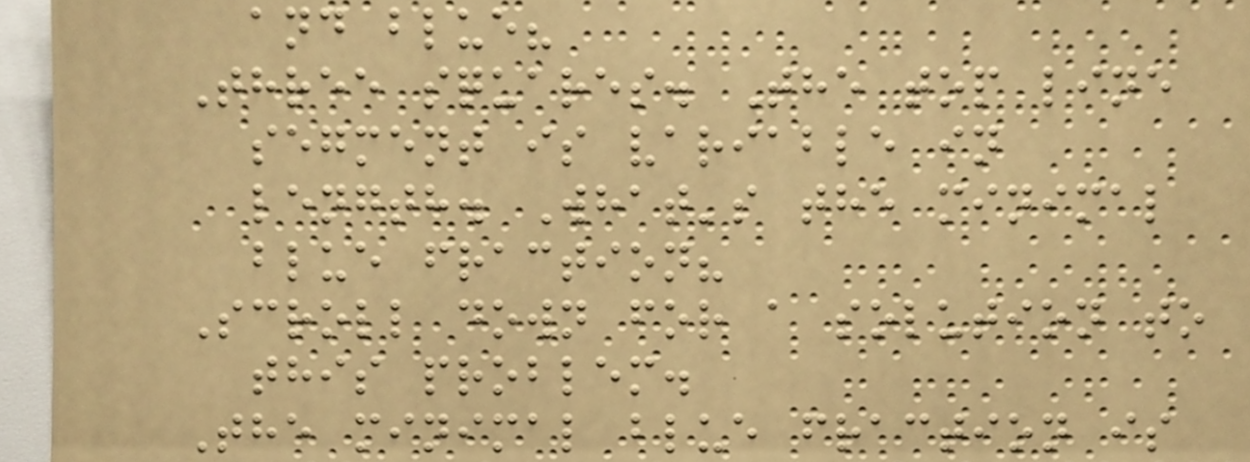and blue?
Three squares. The top line
segment is variable in
length. What's the minimal
blue fraction?
Scroll down for a solution to
this problem.
The minimal blue fraction is
